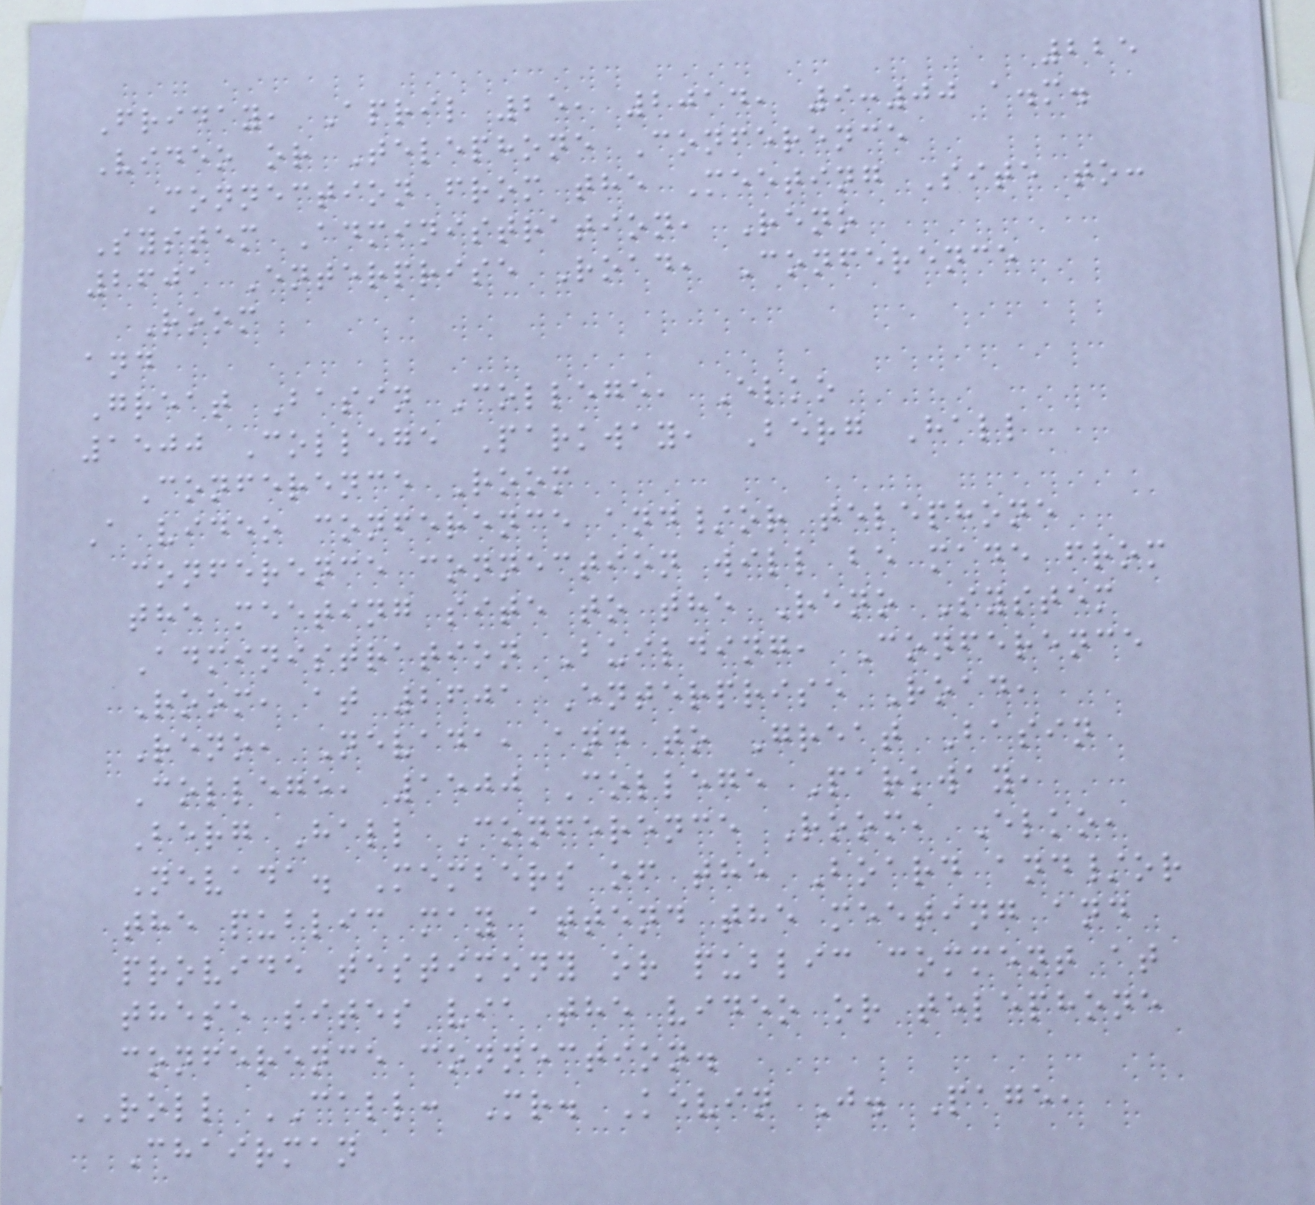225
Friday, April 25, 2014, 9:00 a.m.
Video or Telephone Conference
Connection from the Meeting Site to:
System Administration, Reno
2601 Enterprise Road, Conference
Room
and
Great Basin College, Elko
1500 College Parkway, Berg Hall
Conference Room
A video conference and/or telephone
conference connection will be made from
the meeting site to the Reno System
Administration Building, Conference
Room, at 2601 Enterprise Road,
Reno, Nevada, and to Great Basin
College, 1500 College Parkway,
Berg Hall Conference Room, Elko,
Nevada. Members of the Board and/or
the public may attend the meeting and
provide testimony or public comment at
these sites via the video or telephone
conference connection.
ROLL CALL: Mr. Kevin J. Page,
Chairman
